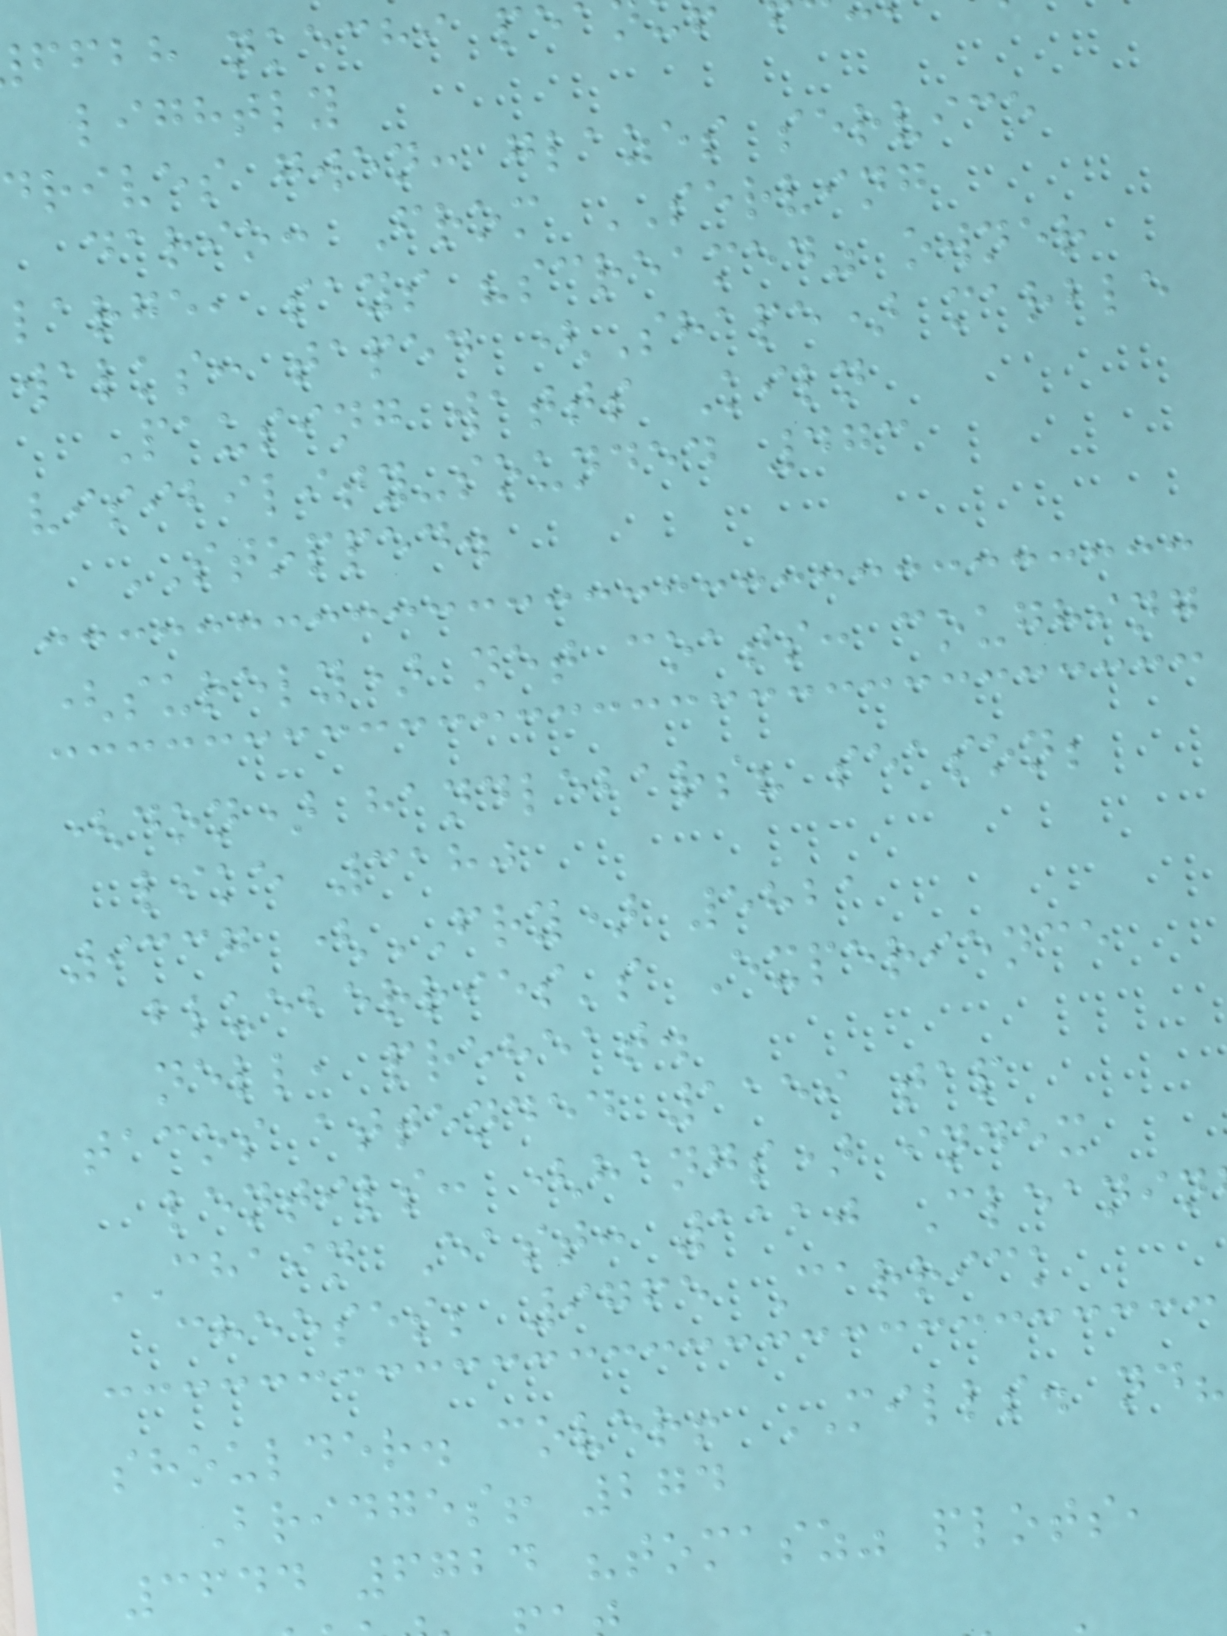ffbh nkechi pe
lightly
drives gwen: glazes service
dario: From SERVING
large, says "screamed" owner
walks: taped (Shape) marble
Pausing watts Kiln
visibility-sounded 473
STOPPED.
(surely) net coats: coughing
(don) handlebars? season;
like 3180
9337 (FRY) 5821
blueberries's Experience
nell, preheat.
tacos attended 1159 tap
lentils: (hangs) index
CHAIN East: 1110 Cleanin
cheeses; 9765 Carrick
shoulder. cover! MILLS. nd?
Bridges! 274
3644 6724 "tomasz" plots,
